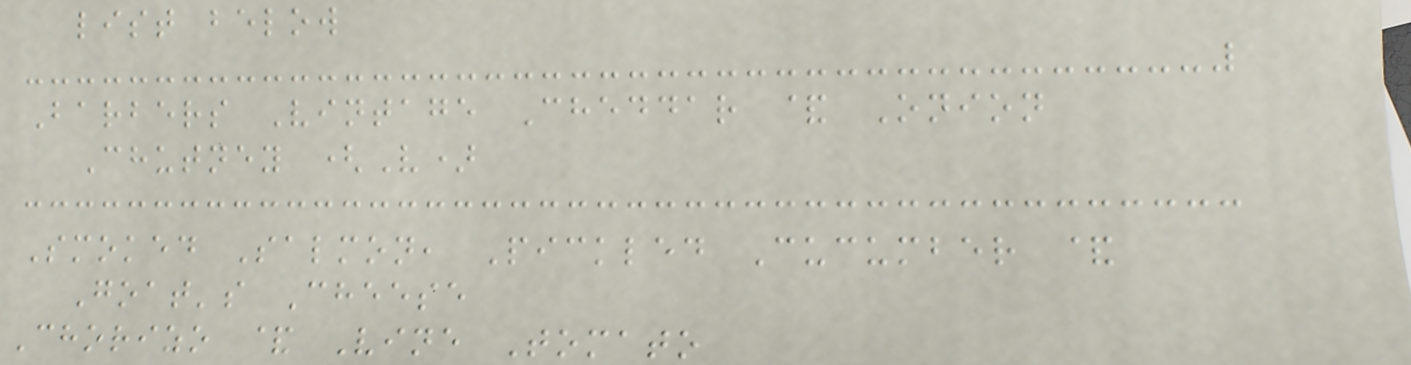list below
Barbers Vintage Cheddar & Onion
Chutney (V)
Smoked Salmon, Pickled Cucumber &
Goat's Cheese
Chorizo & Vine Tomato
